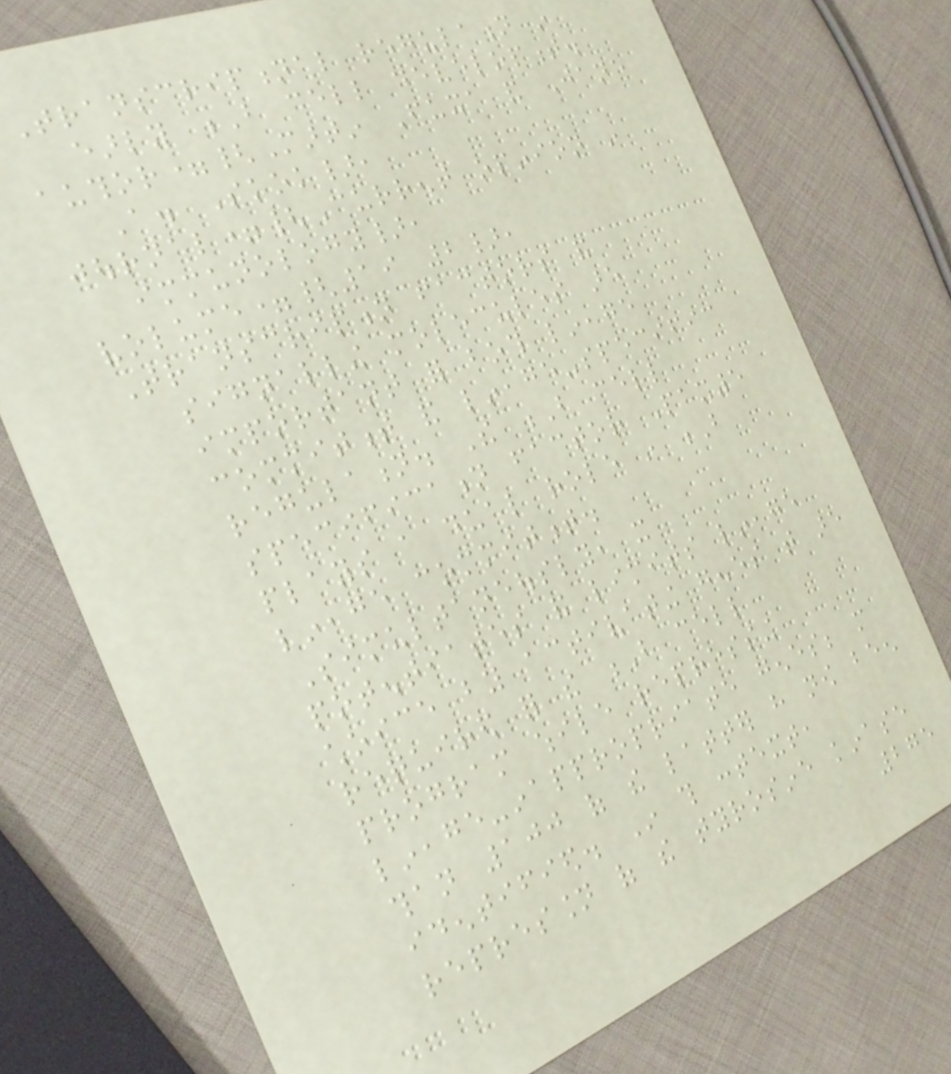Transcriptional regulation in
early B cell development.
author={Martin Fuxa and Jane
A. Skok},
journal={Current opinion in
immunology},
volume={19 2},
Transcription factors and
signalling molecules are
important for both lineage
commitment and lineage-specific
regulation. The B cell
specification factor Pax5
plays a dual role in B
lineage commitment.
Simultaneously, it
potentiates and limits lineage
choice by activating genes that are
required for the B cell
program while repressing
lineage-inappropriate genes; more
than 100 of the latter have now been
identified. In this context,
repression of the tyrosine kinase
275
